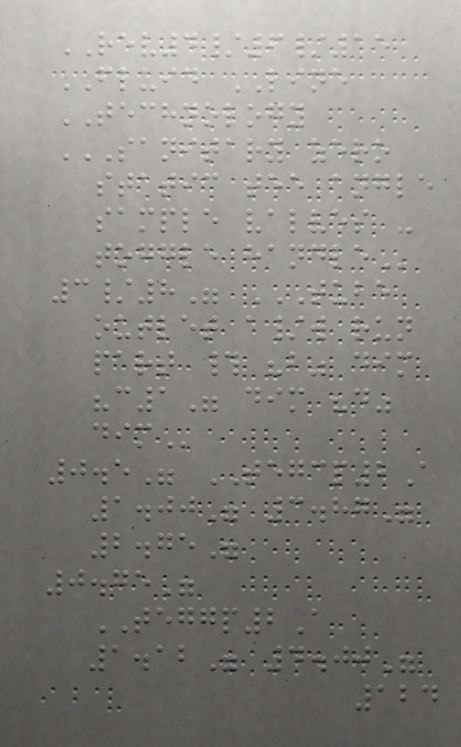REV4/6/15
FLUID LINE
TECHNOLOGY
SANITARY ZERO
STATIC TEE ANGLE
SAMPLE VALVES -
TOGGLE HANDLE
3/8" TUBE
OUTLET A/W RUN
PART # "B" DIM
"C1" DIM "D"
DIM
0.5" TEGCP2A
1.00" 3.87"
2.75"
0.75"
TEGGP2A
1.12" 4.00"
124
